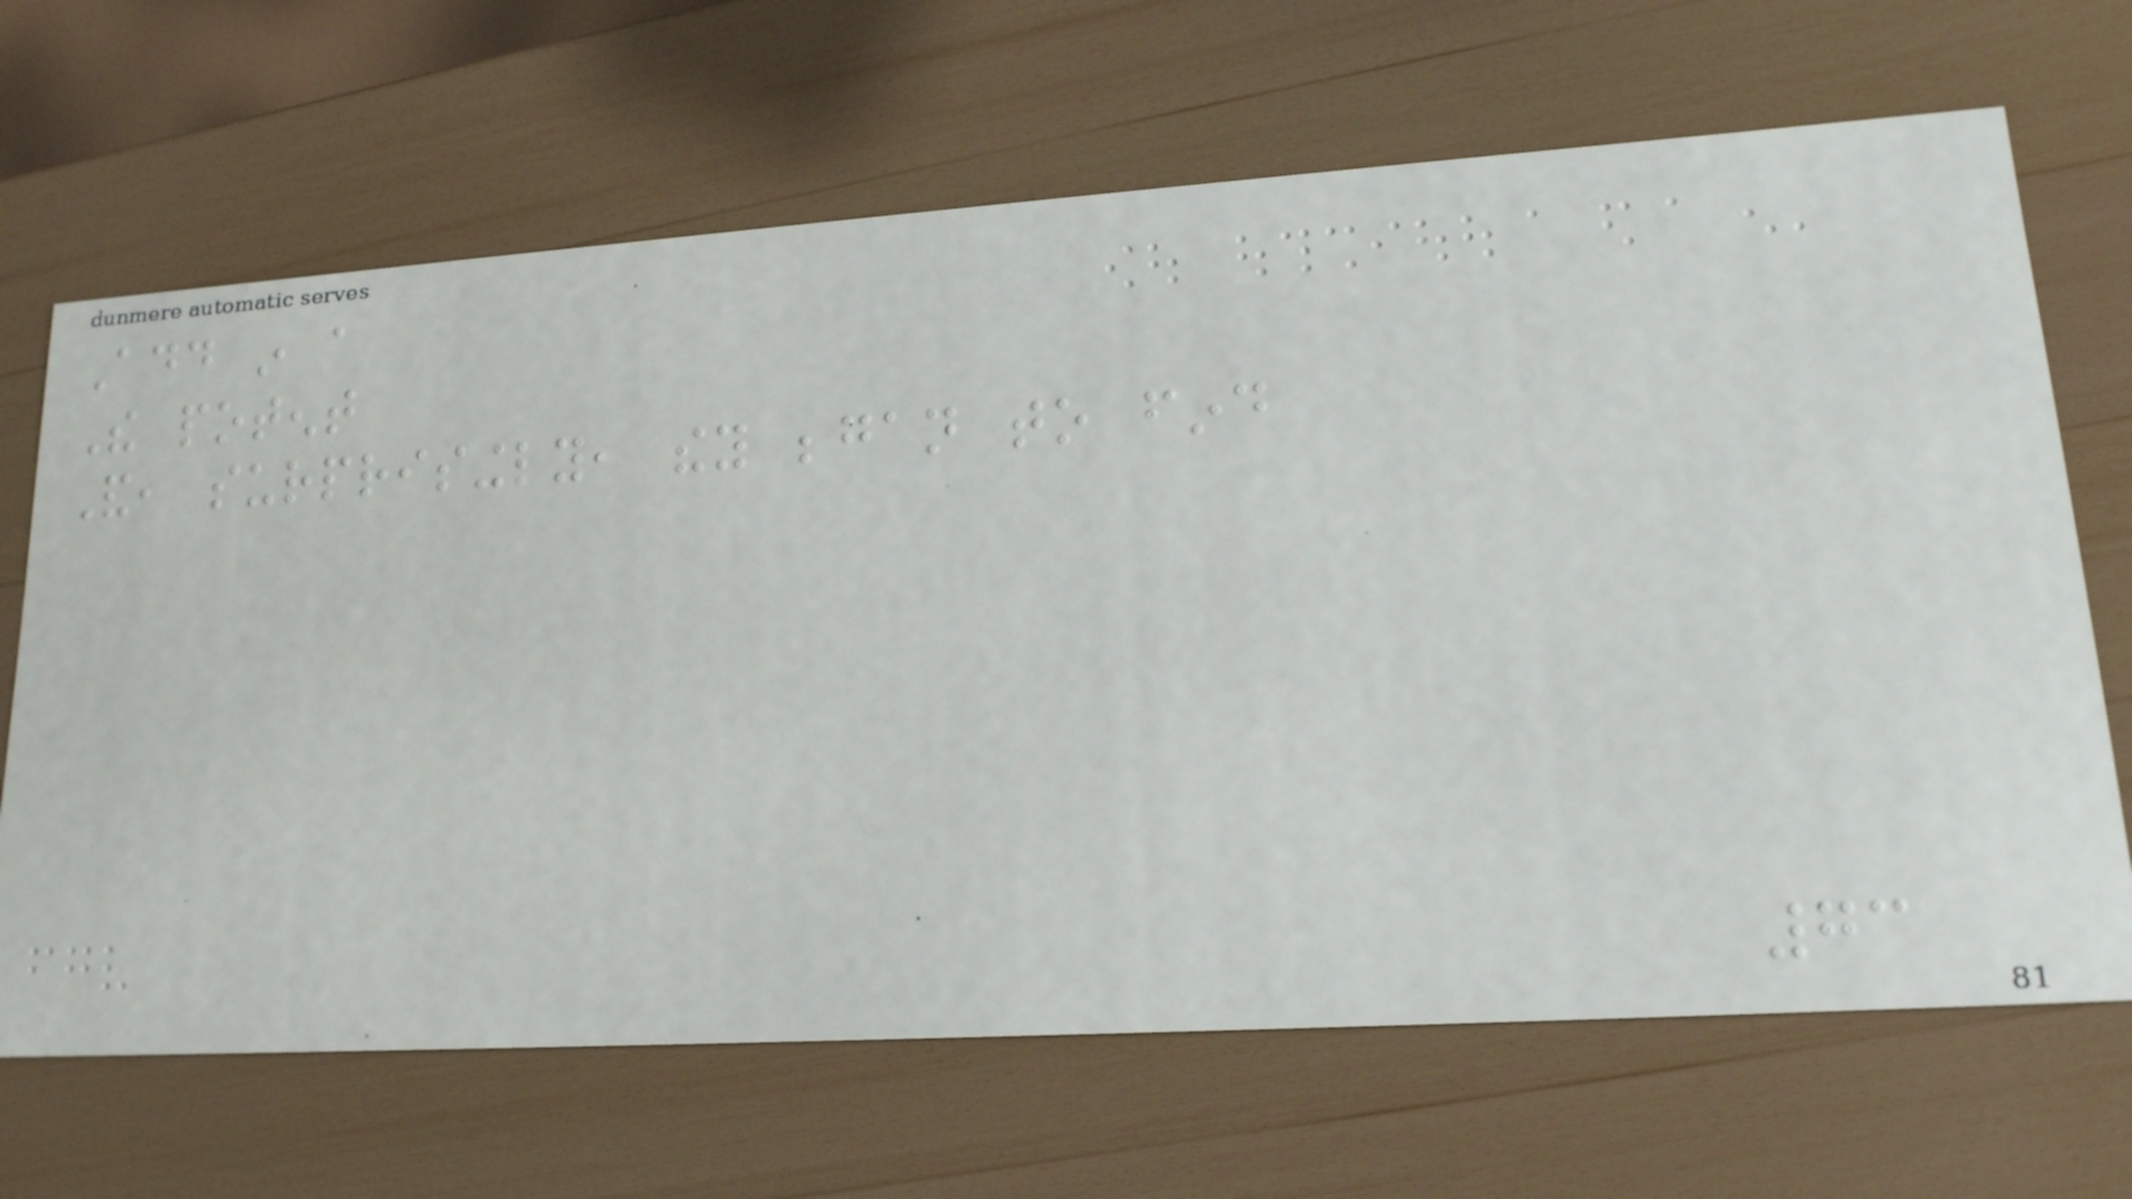Add in a
The potent
And, surprisingly, they began to find
73
